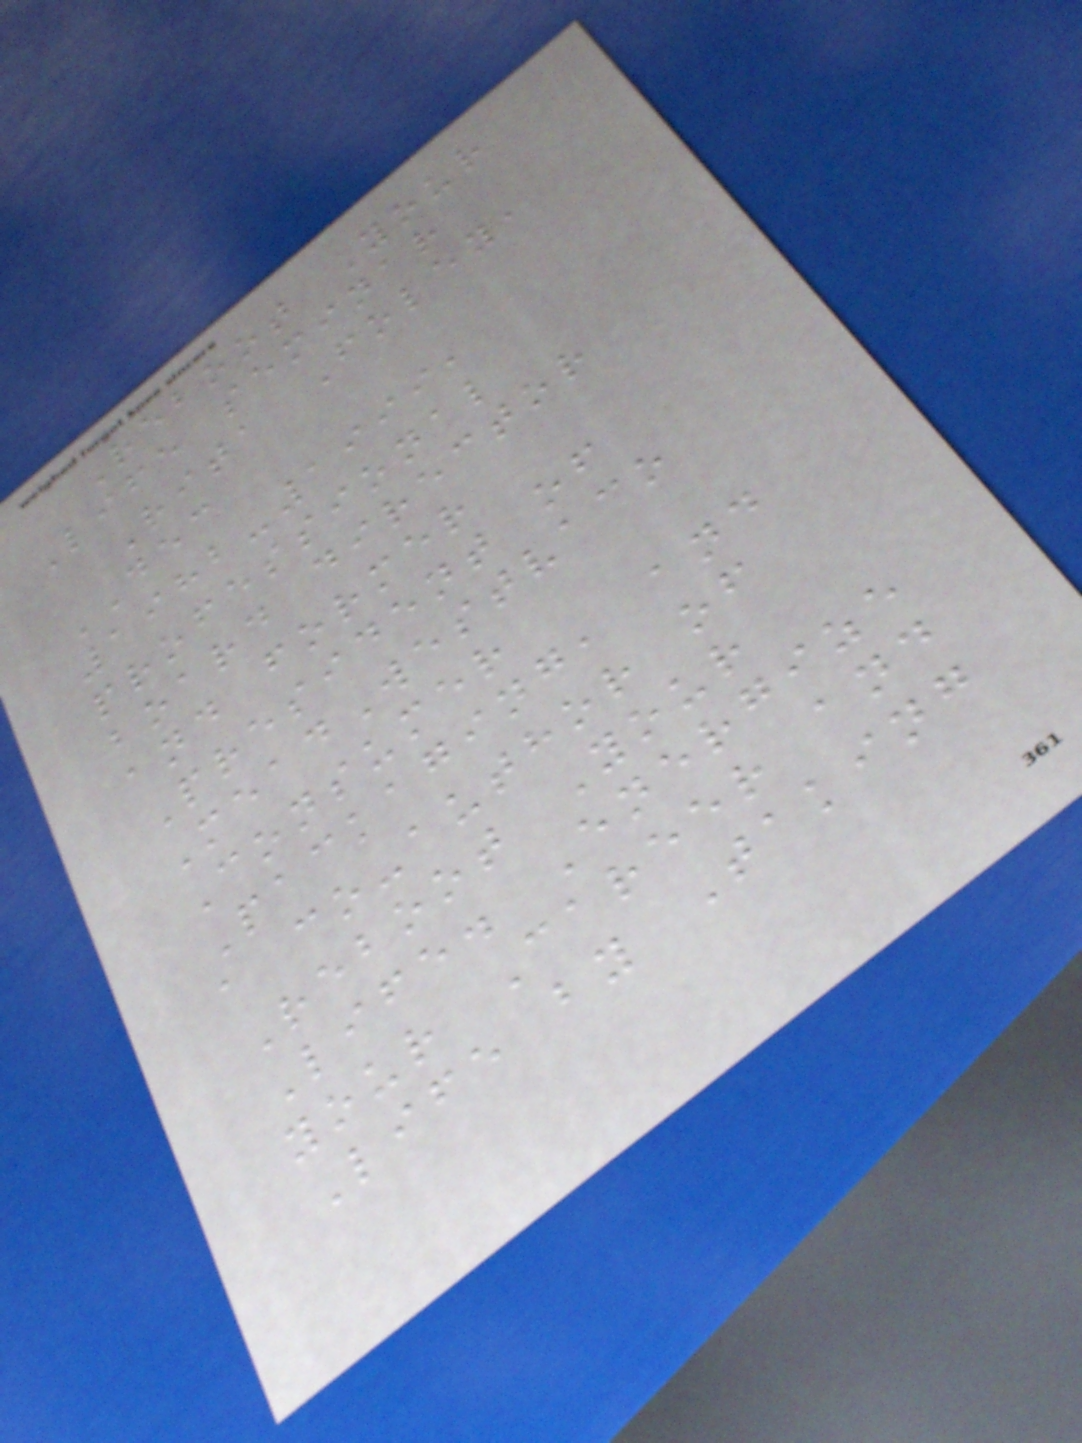Reboot Your
Life seminar
Rita Foley,
DEC
1982-1999,
professional
board director
and former
President of
MeadWestvaco
Consumer
Packaging, and
a co-author of
Reboot Your
Life. Energize
your Career and
Life by Taking
